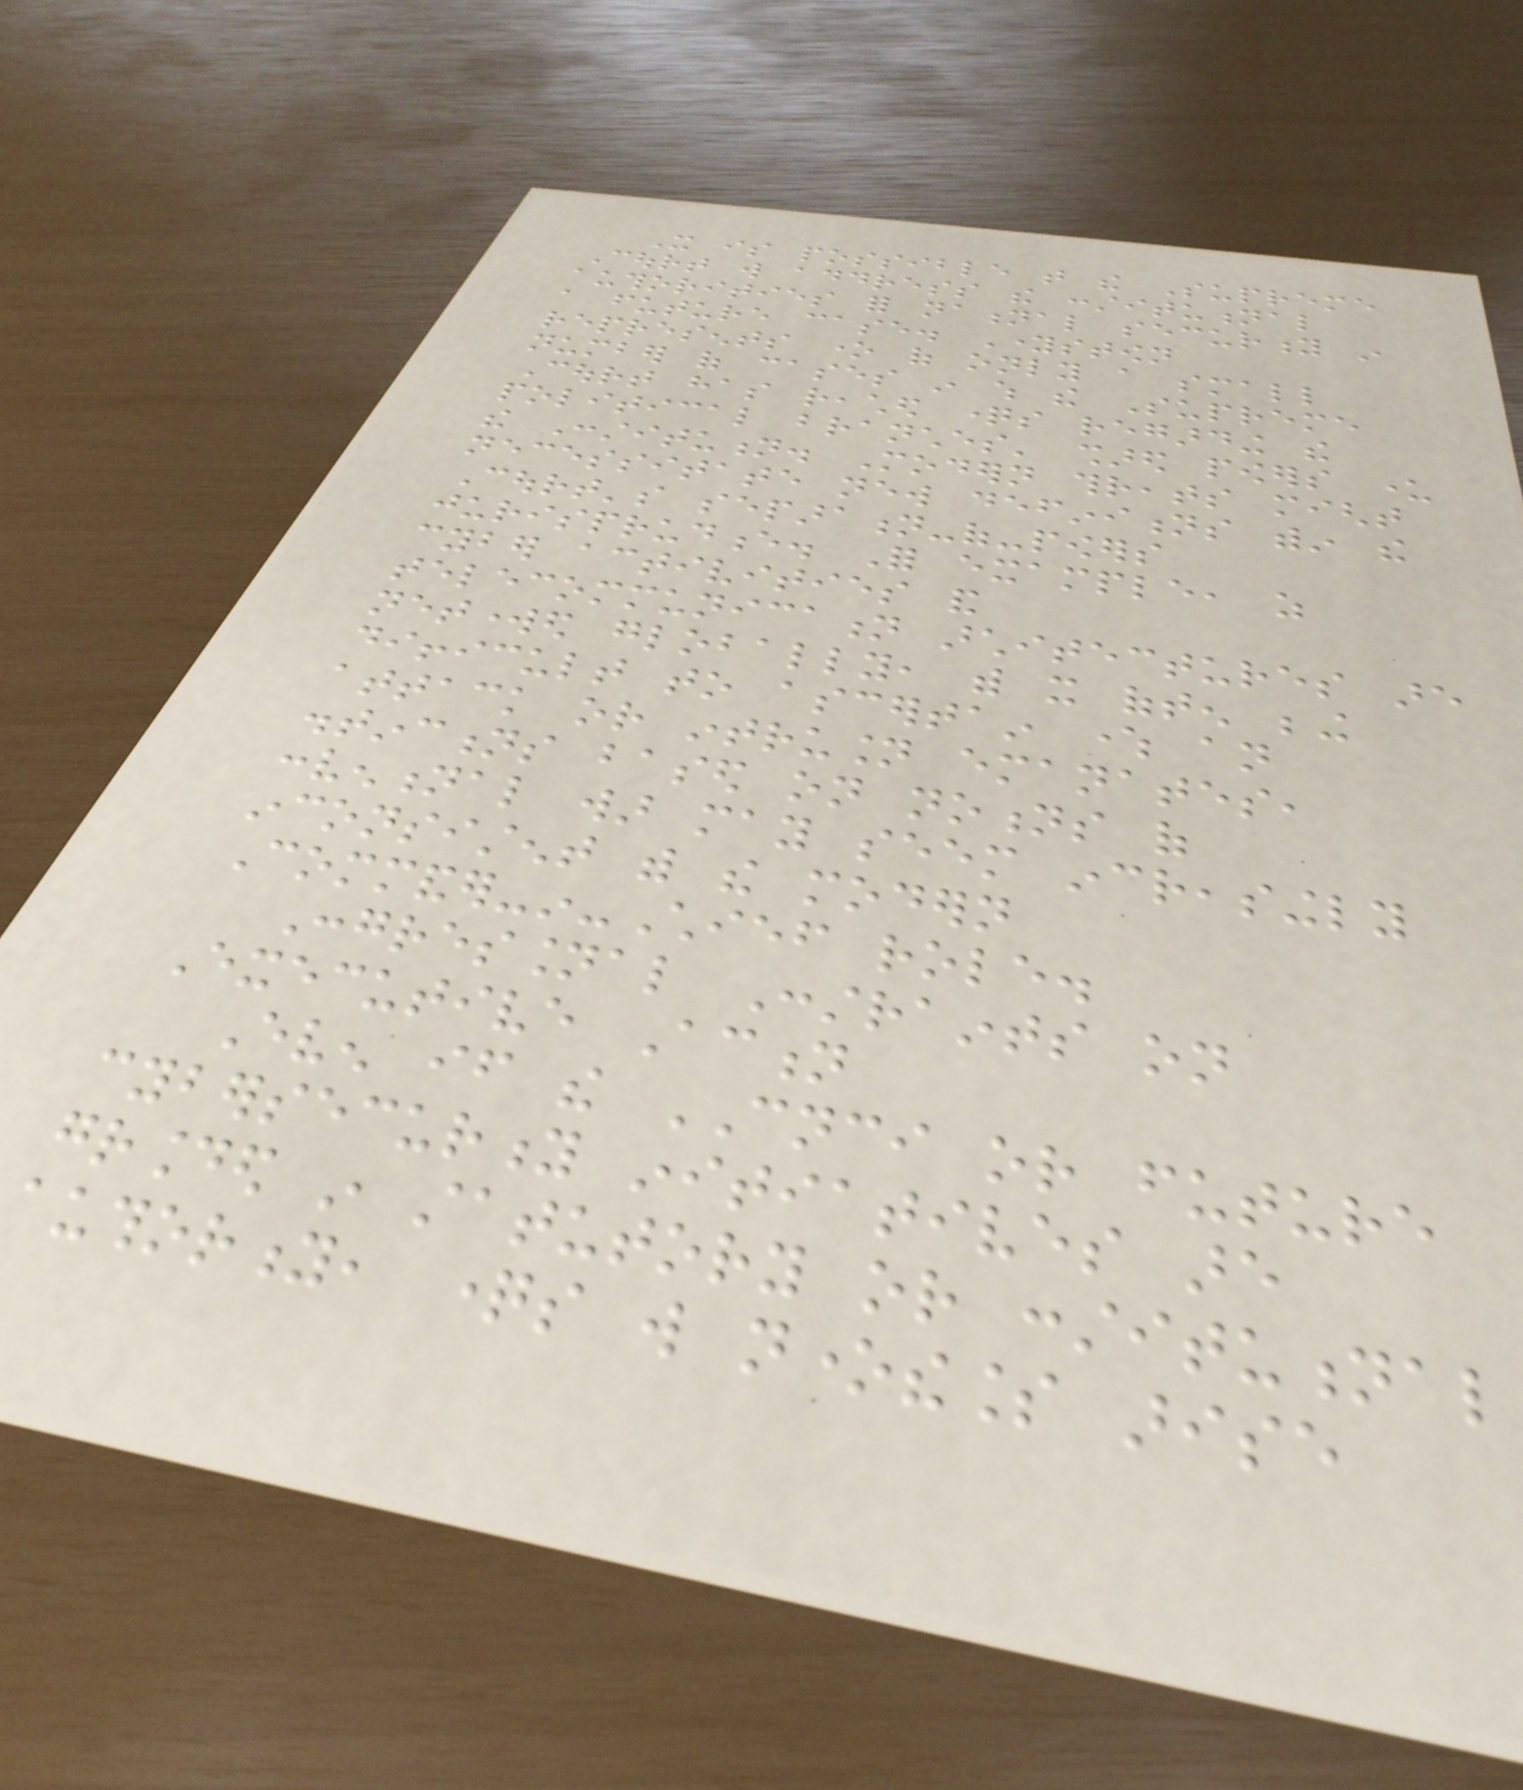It is possible that the Supreme
Court will address the constitutional
authorities for national security in
a future case. Youngstown
represents one of only a small
number of cases in which the Supreme
Court has reached questions regarding the
political branches' shared powers under
the Constitution. Modern threats might
necessitate new definitions within the
Court's separation-of-powers
jurisprudence. For example, as
cyber activities and
telecommunication architectures are
networked globally, with it often being
difficult to ascertain where an
attack or intrusion emanates,
distinctions based on notions of
conventional war may seem increasingly
inconsistent with the modern
Commander-in-Chief role.
Congressional Constraints on
Executive Action
Even if the CNCI or future
cybersecurity initiatives are
grounded in statutory or constitutional
authority, questions will nonetheless arise
